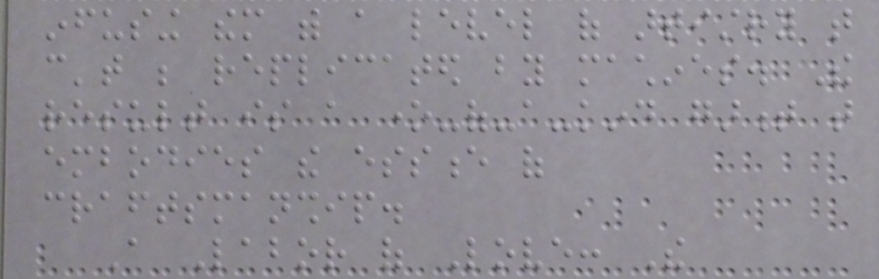infusing them with a level of artistry that
can't be replicated by machines. The
result is a one-of-a-kind garment that
embodies the essence of
craftsmanship.
A Labor of Love: The
